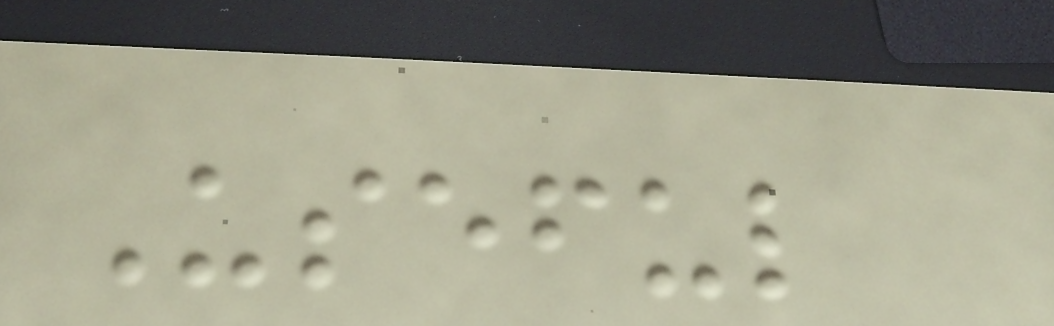Useful
